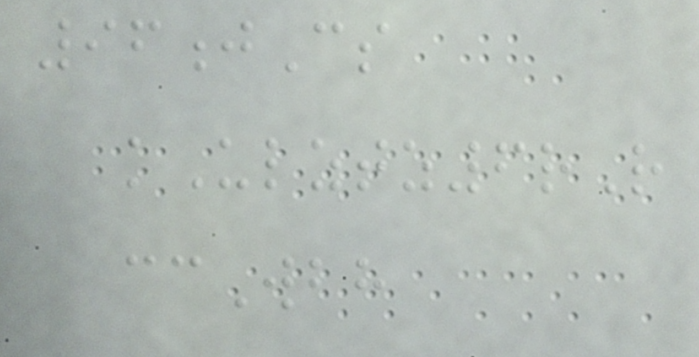96jCs
kUlztz6rR
ccWbh
